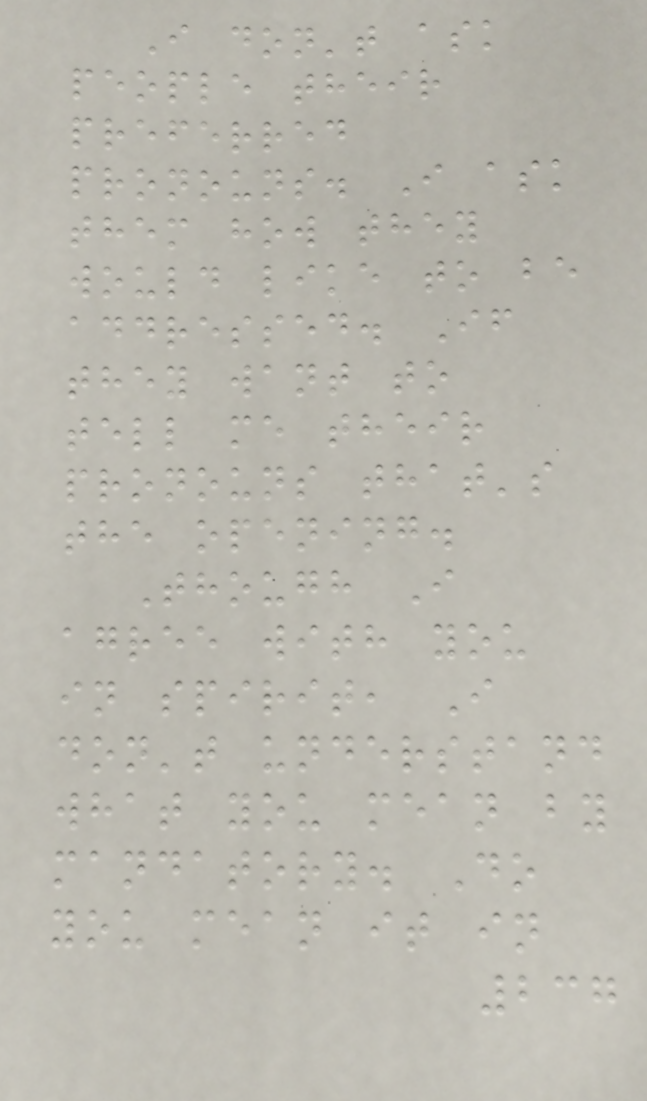I don't ask
people their
preferred
pronouns. I ask
them how they
would like to be
addressed. If
they want to
tell me their
pronouns that's
the opening.
Though I
agree with you
in spirit, I
don't understand
what you mean by
mandatory. Do
you mean it in
237
